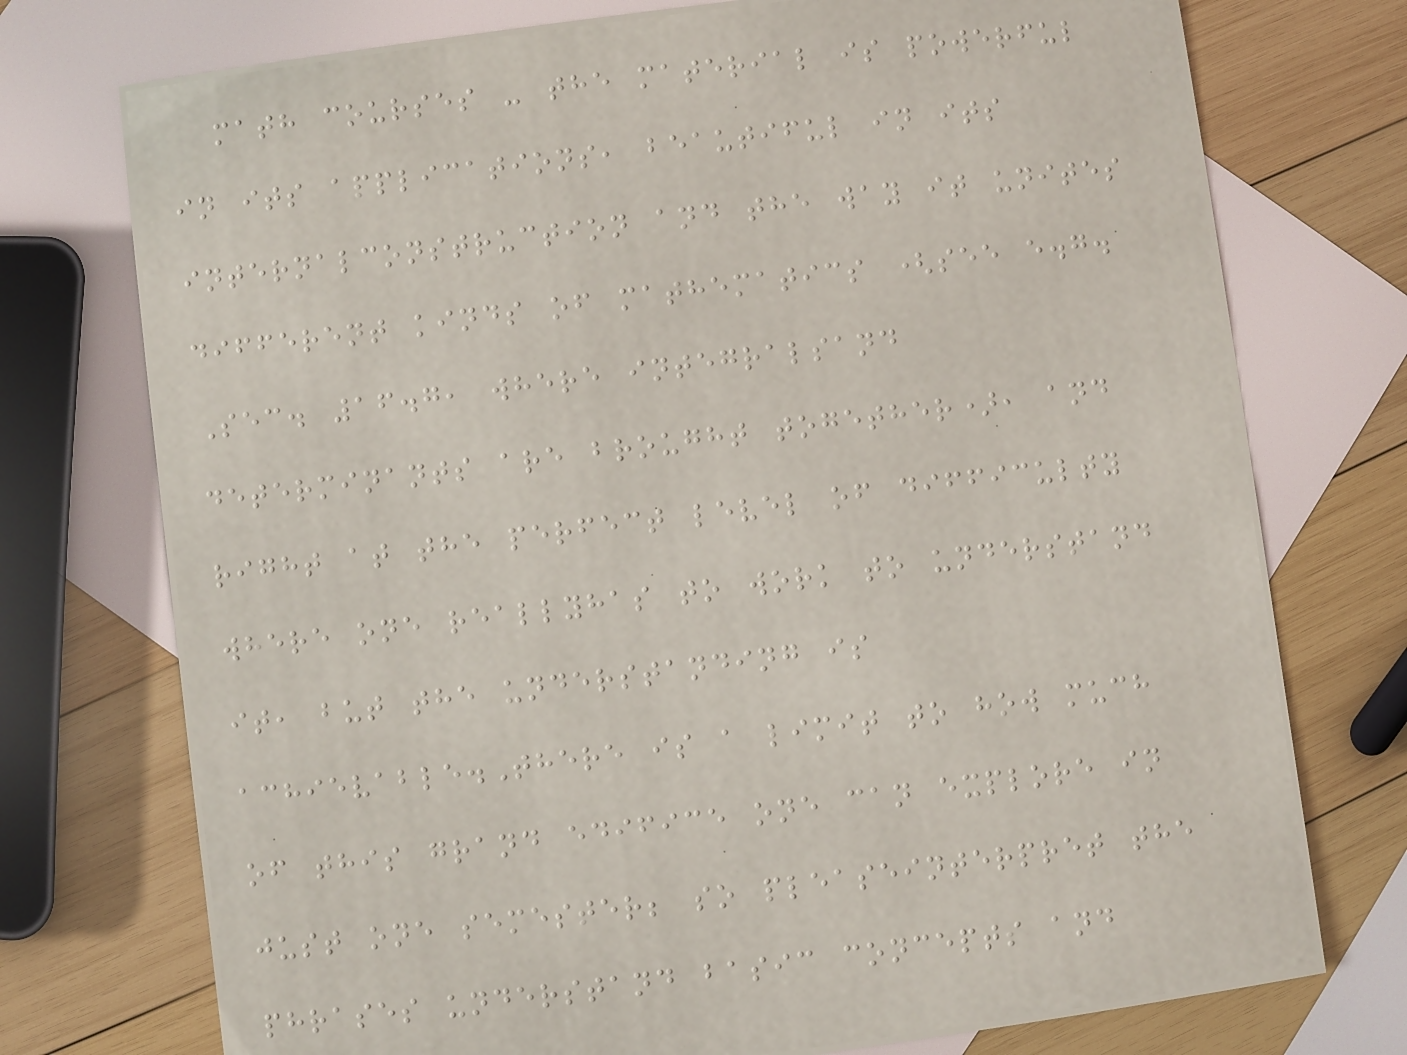math courses - the material is powerful
in its applications, beautiful in its
internalconstruction and the way it unites
different kinds of mathematics (see e.g.
Sec. 16.7, where integralsand
determinants are brought together), and
right at the perfect level of difficulty
where one reallyhas to work to understand
it, but the understanding is
achievable.There is a limit to how much
of this grand edifice one can explore in
just one semester; so pleaseinterpret the
phrases understand basic concepts and
